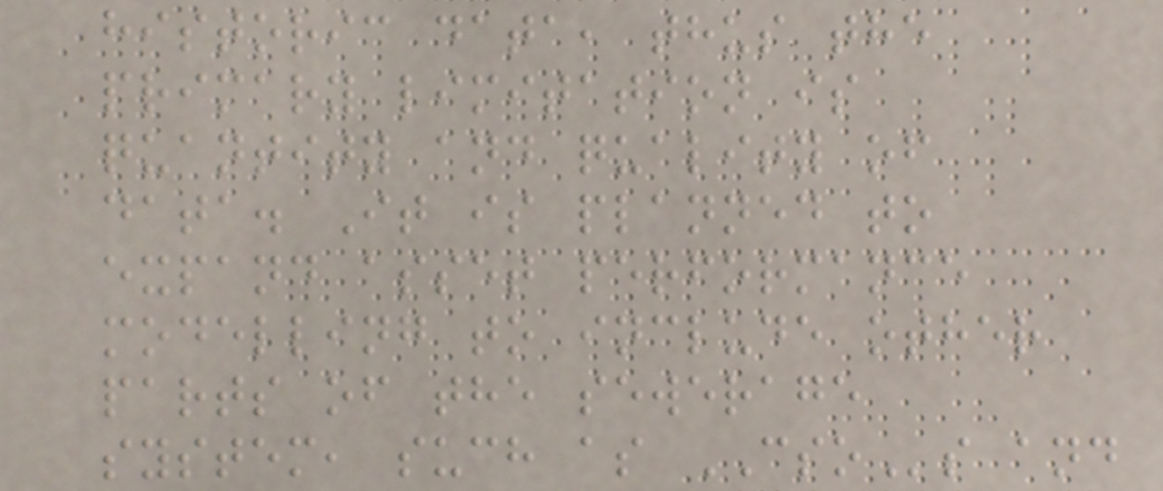historic data, thus the
primary limitation is
quantity and quality of
data. It is planned to
expand asset performance
modelling to include other
parts of the sewerage
system, such as CSOs and
